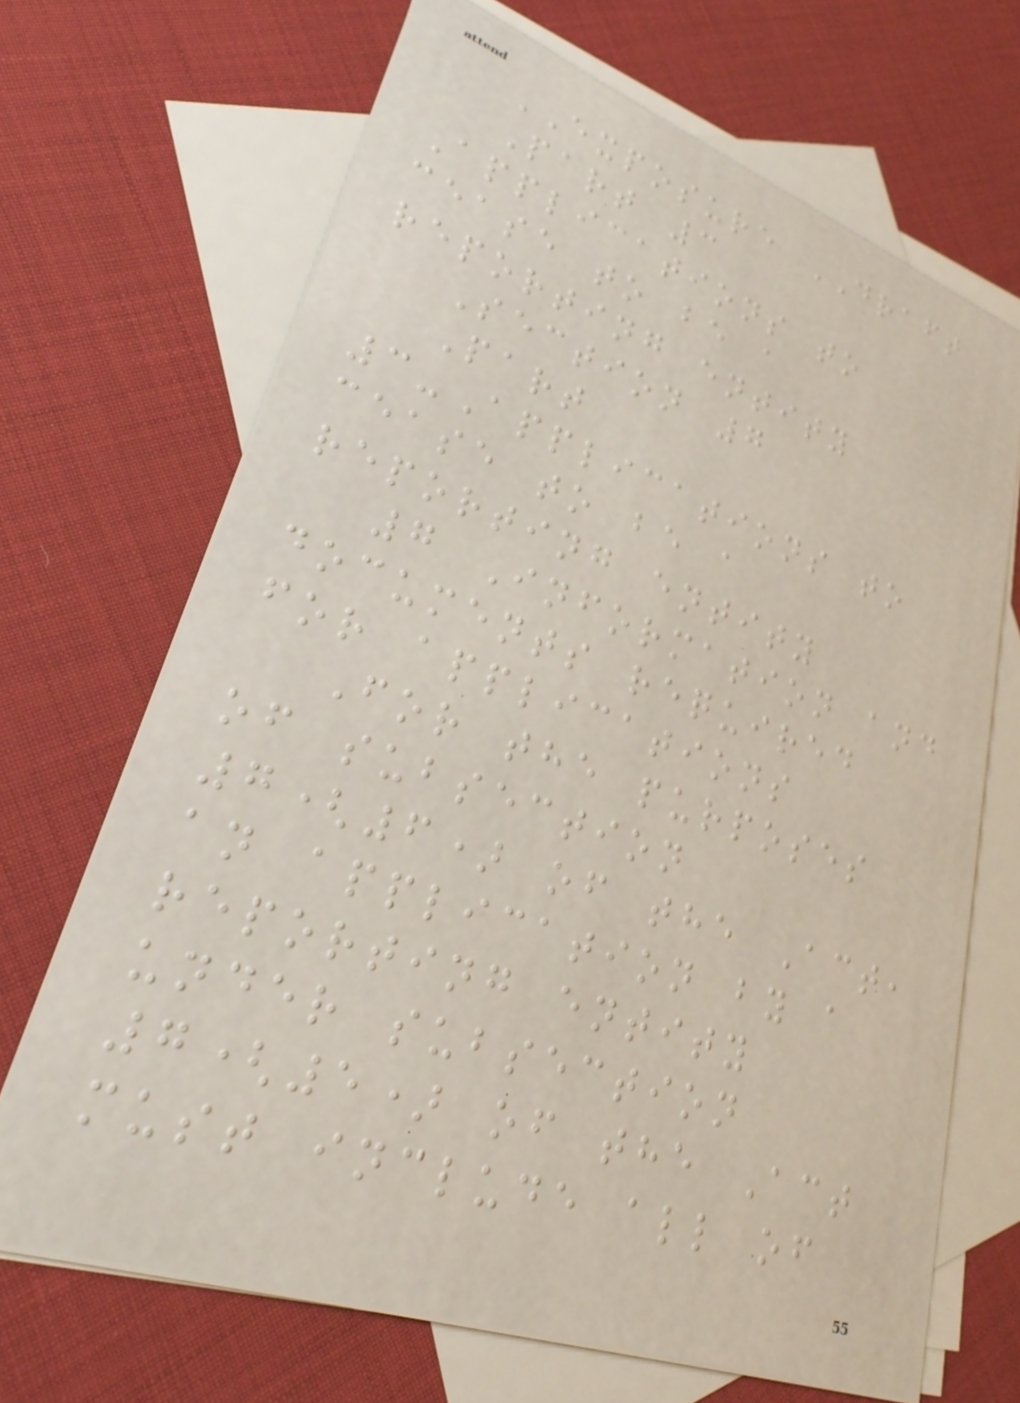EXPOSURE DRAFT
Part 3
Applications to
cease to be a
reporting entity
Section 7
Part
3-Applications to
cease to be a
reporting entity
7 Information and
documents required
for applications
For the purposes
of subsection
7(6) of the Act,
an application by a
reporting entity
under subsection
7(5) of the Act
must include all of
